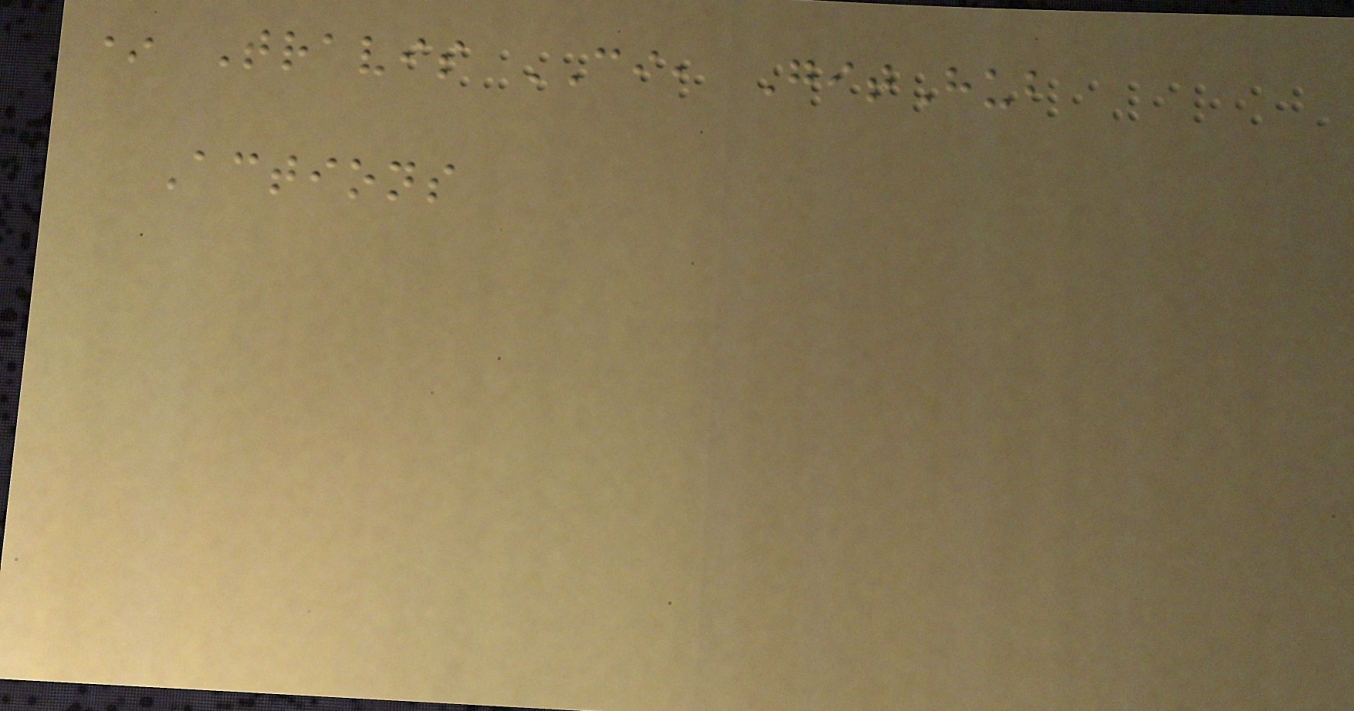* Travis CI, GitHub
Actions
